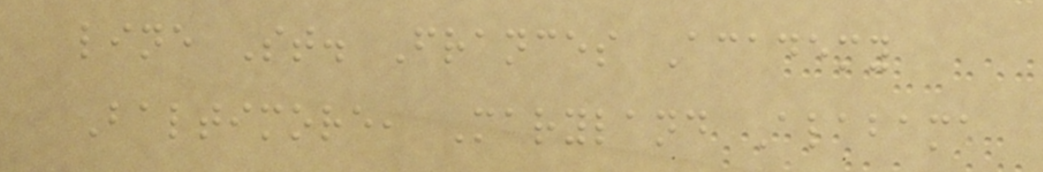line St. Frances Academy
Baltimore, Maryland Alabama
